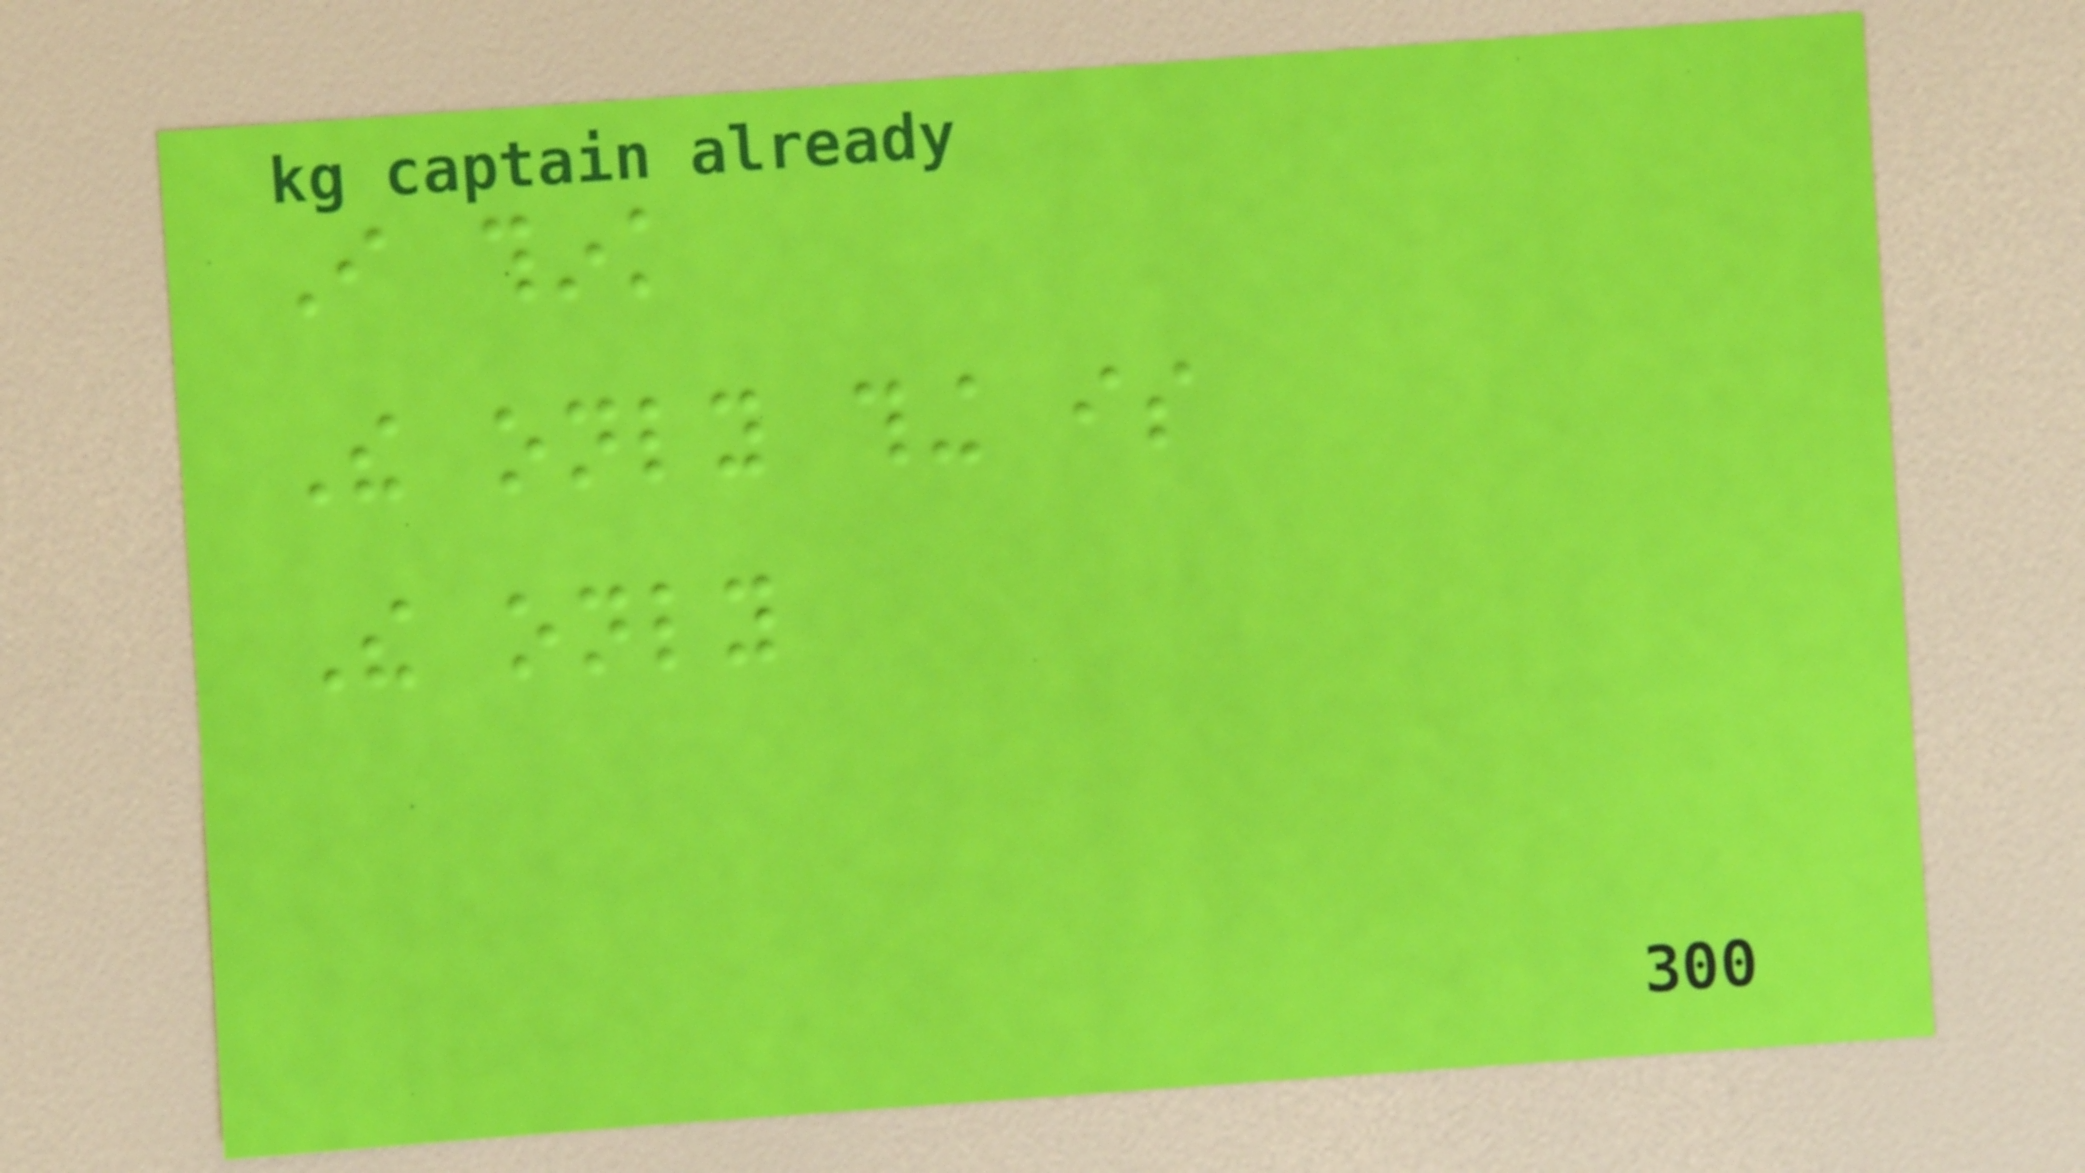I think
The only thing is
The only
